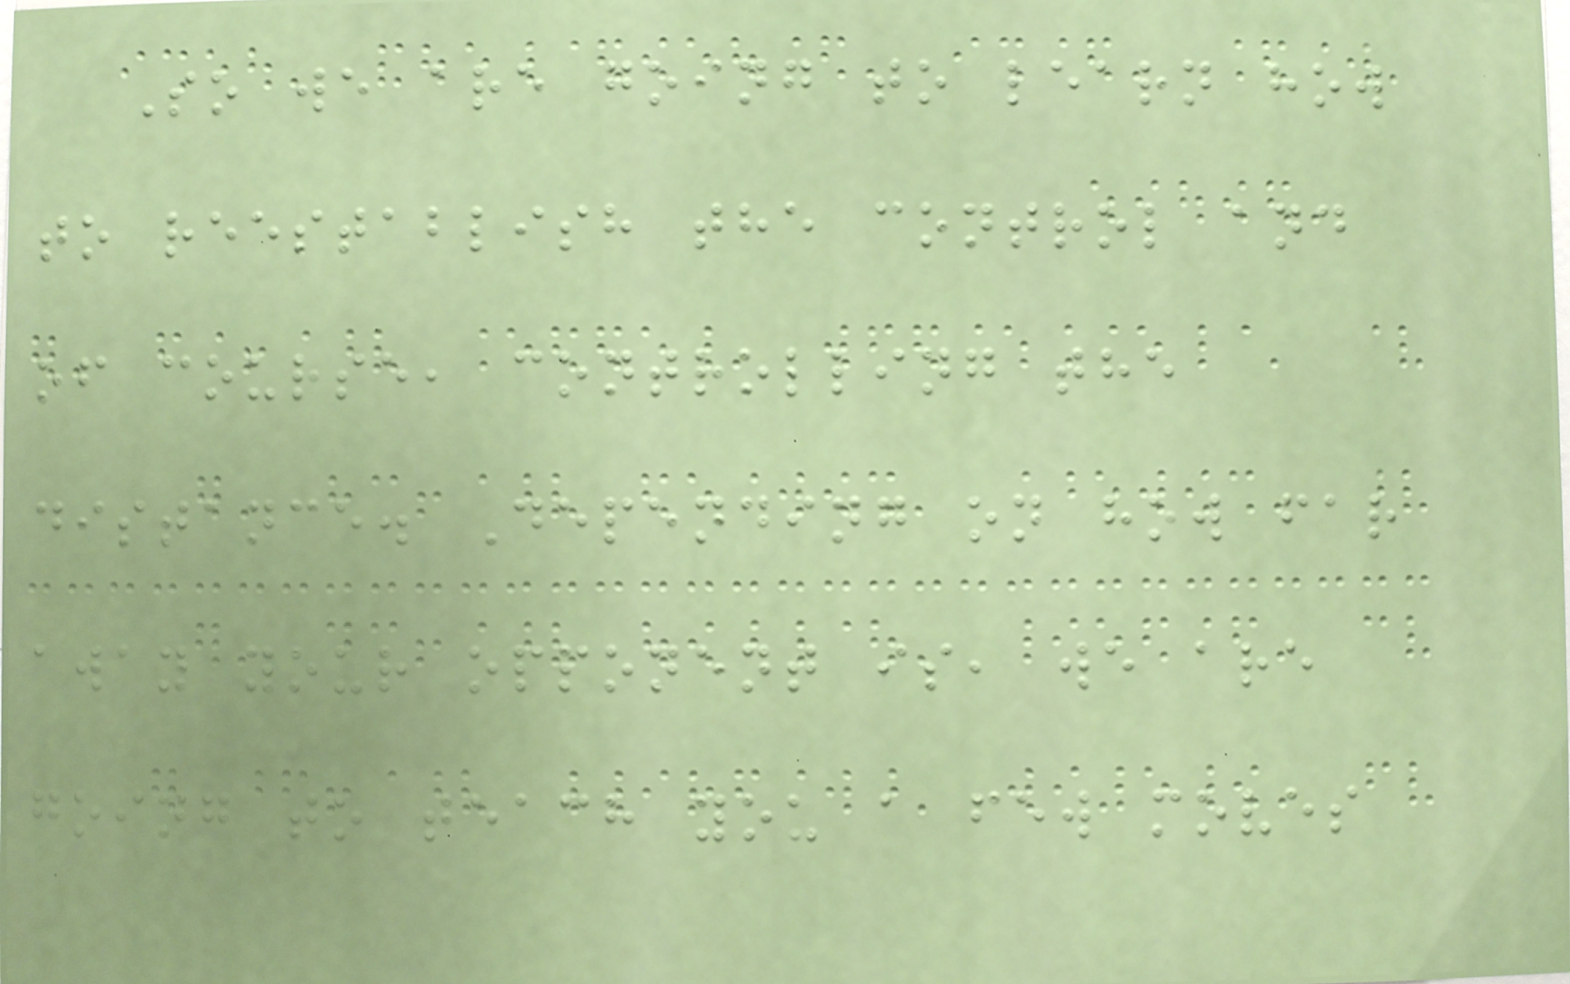So we are going to learn how
to reestablish the control and
of course, controlling the
distance. Depending on how far
away your opponent is, we are
going to teach you a few moves
